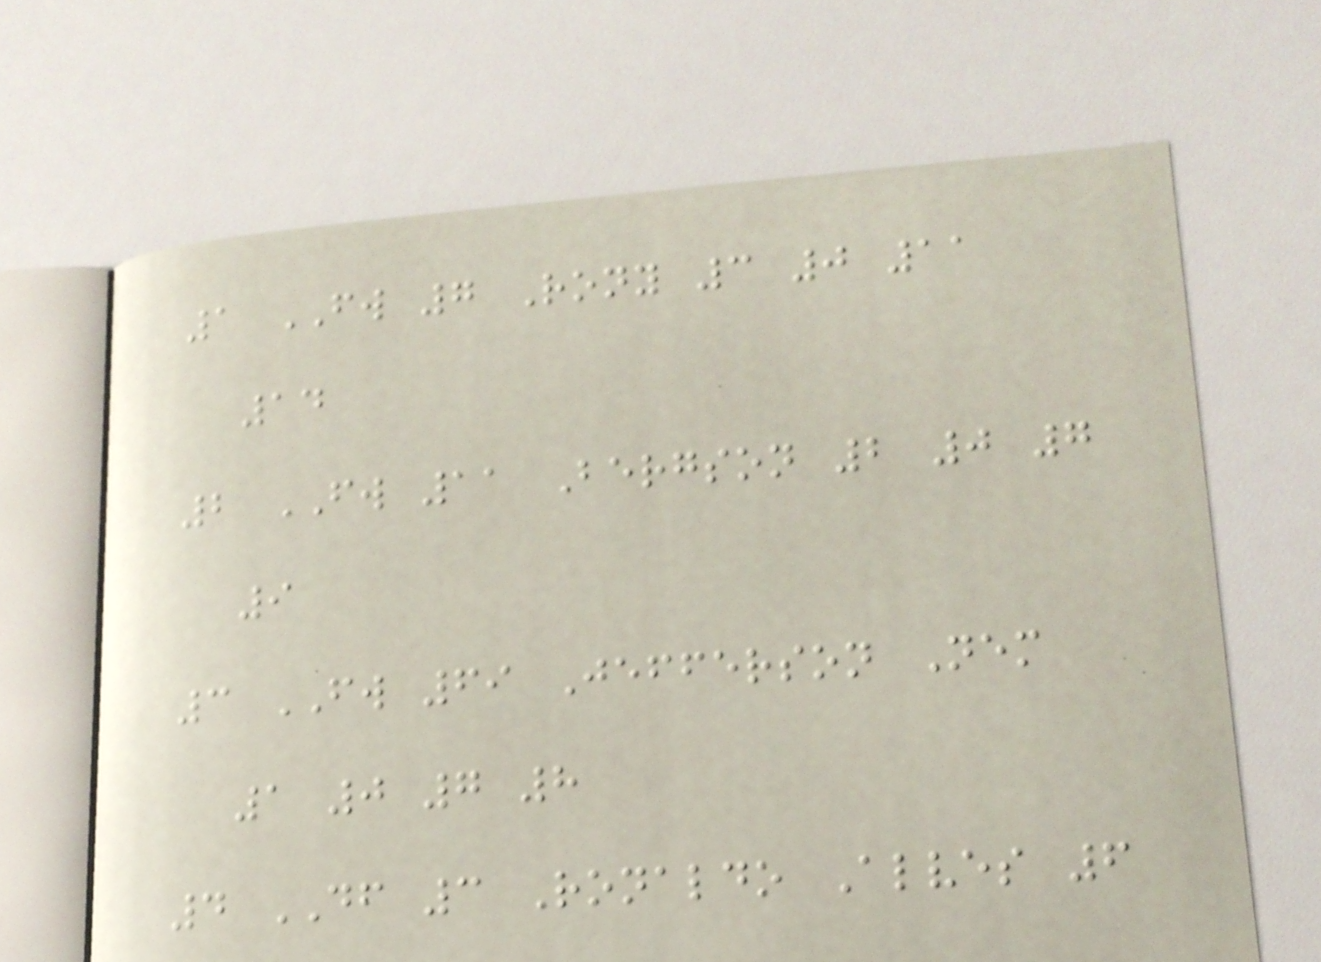1 FW 7 Rony 3 0 11
14
2 FW 11 Bergson 2 0 7
9
3 FW 69 Jefferson Nem
1 0 7 8
4 DF 3 Ronaldo Alves 6
